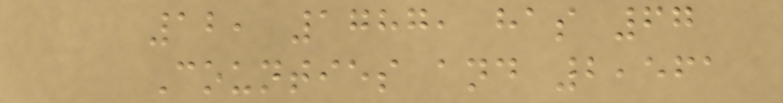12, 1787, has 67
Counties and 2,561
